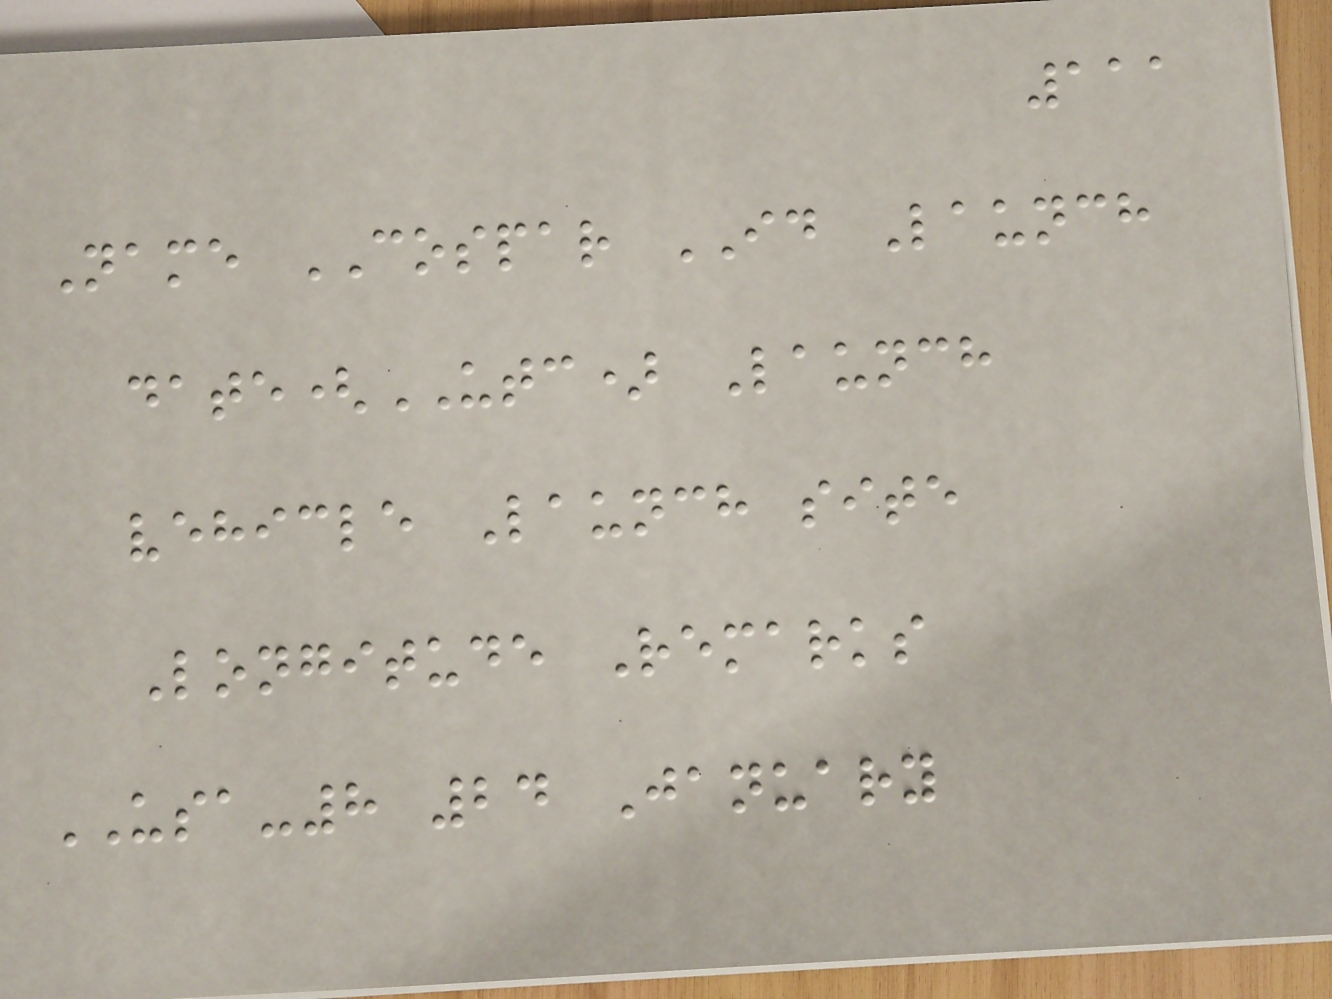111
Name COSPAR ID Launch
date(UTC) Launch
vehicle Launch site
Longitude Remarks
USA-8 24 January
